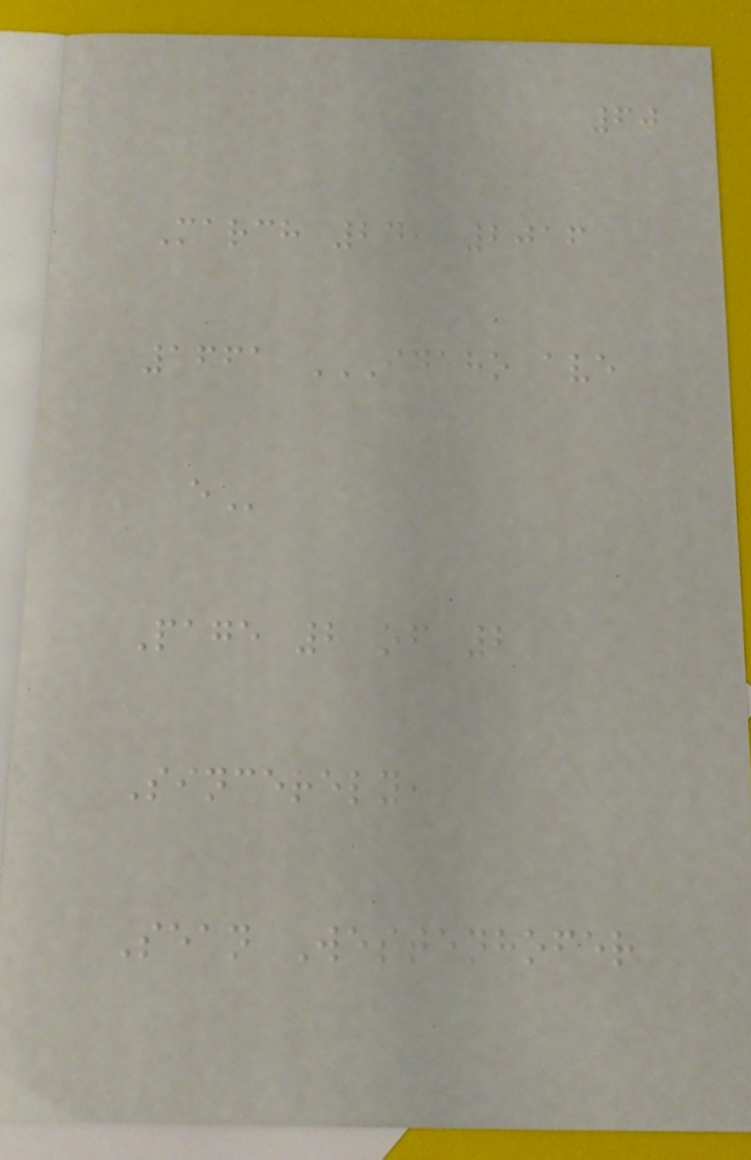60
March 24, 2016
1661 IDAHO AVE
E
Page 2 of 2
Sincerely,
Sean Westenhofer
